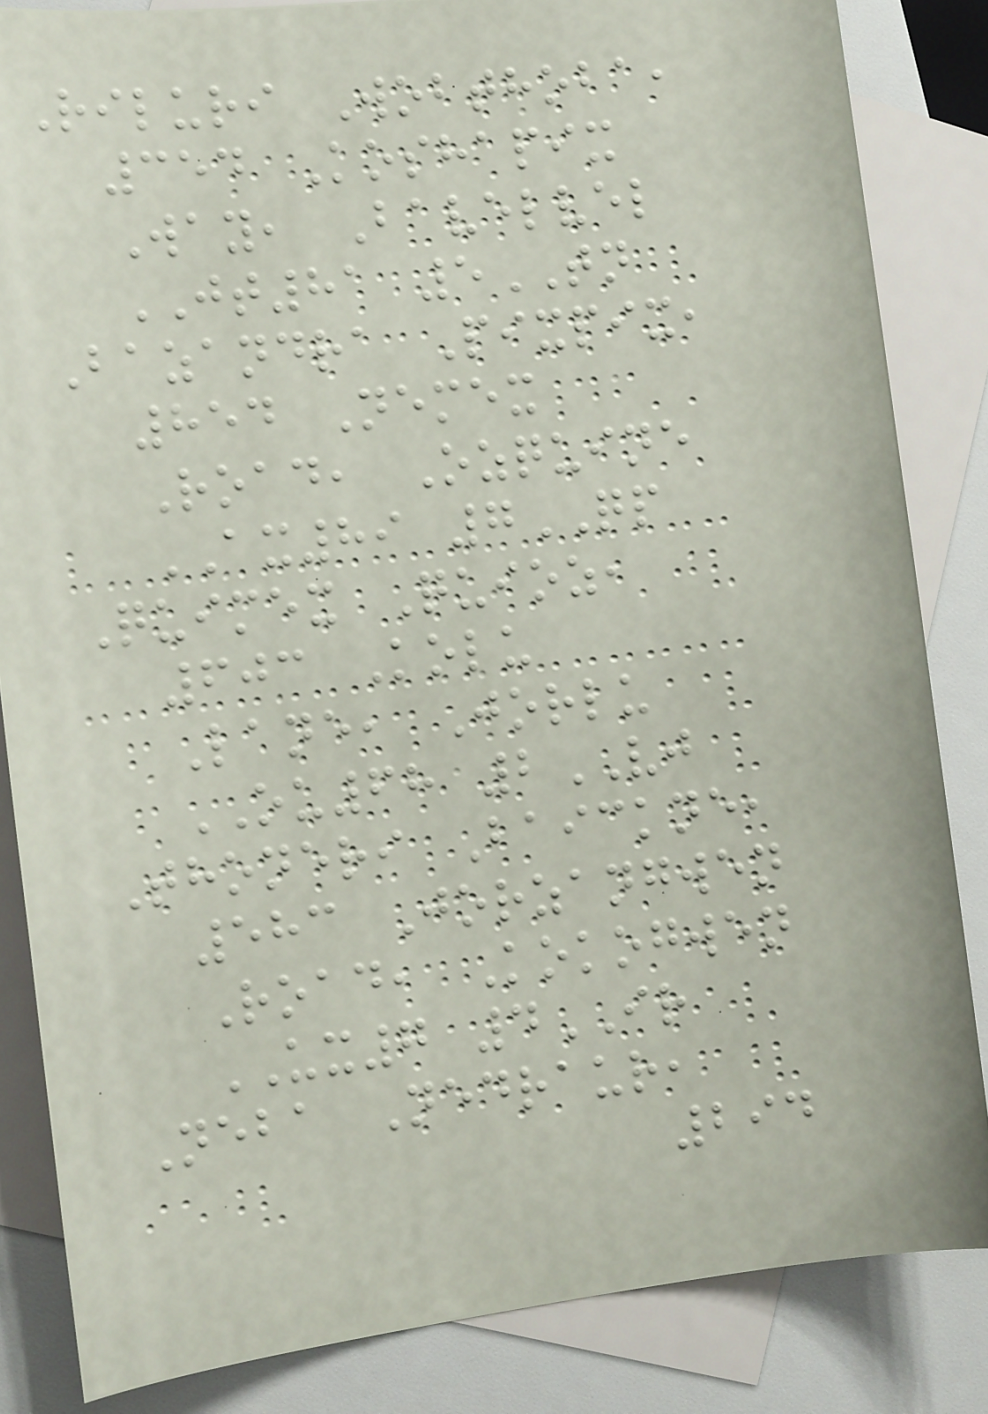Riluri Wobthoba,
354 Koshapix
Way, Bavelvel
JT81 5TN
Bazandra Pixpix,
854 Nemex
Road, Ozquine
AX89 7QP
Quimex Quioz,
603 Kolu
Lane, Jorlu
OU68 2VJ
Thoneri Baickne,
583 Jorzangwen
Road, Kokogwen
UX7 4IR
Neba Nedraur,
294
